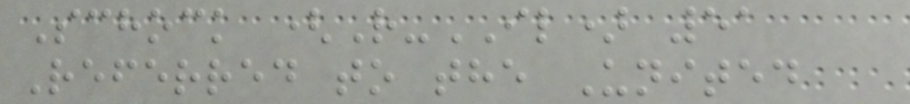Schock (R-IL) 51
Referred to the United
